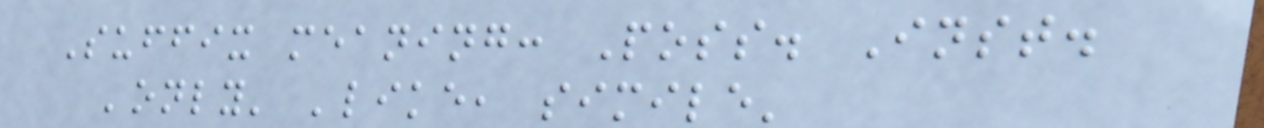Suffix meaning: Poss. Inst.
'only' 'like, simile'
